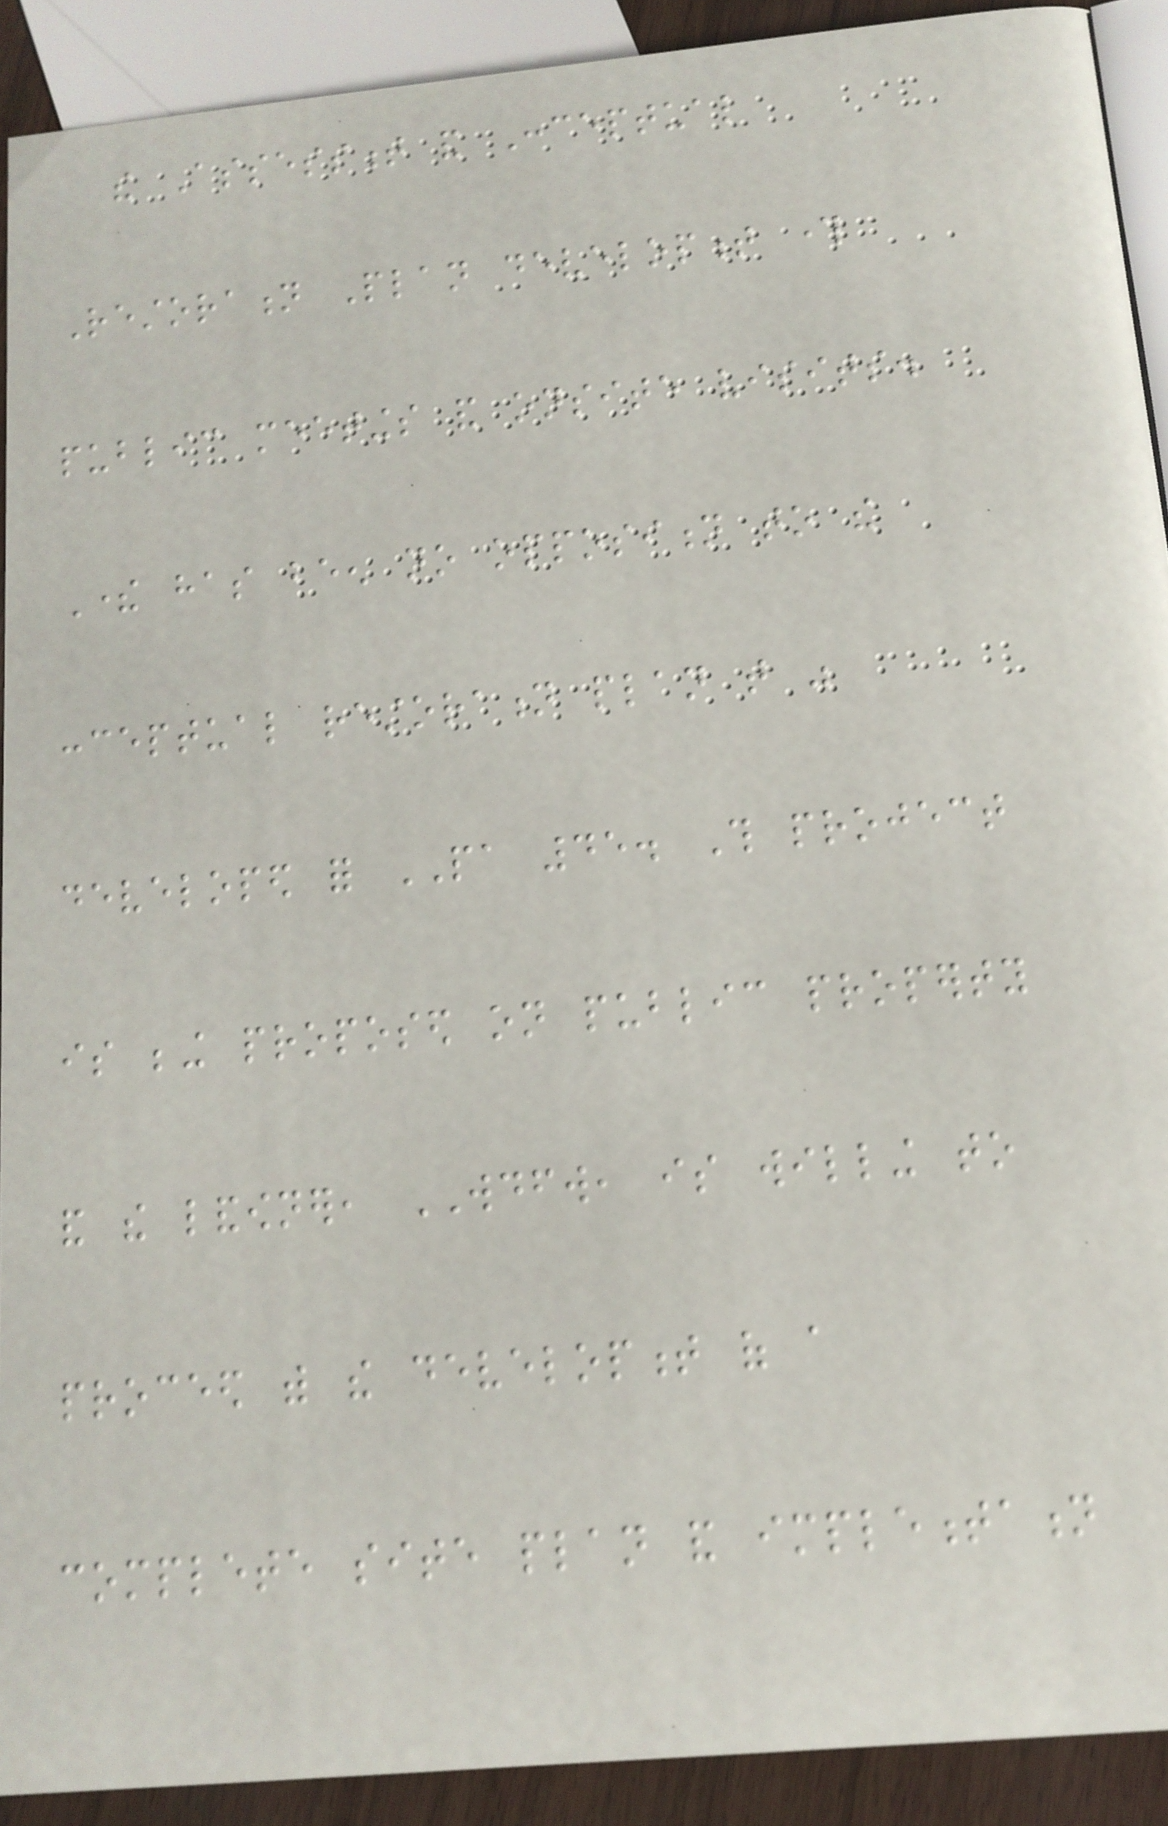the Assessment and Conceptual
Restoration Plan development through
public meetings and onsite visits.
There has been no opposition to the
conceptual restoration plan that was
developed for PA 45. This project
is being proposed on public property
and the landowner, WDFW, is willing to
proceed with the development of a
complete site plan and implementation
